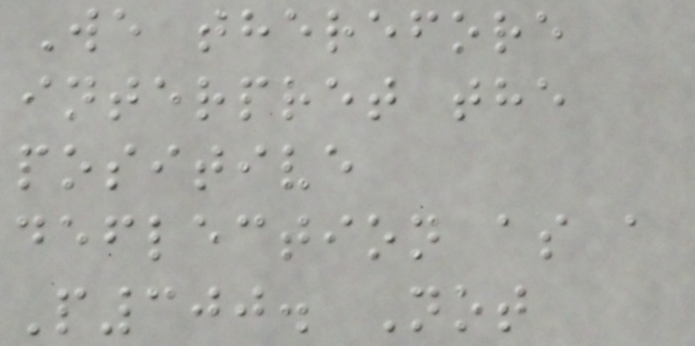We therefore
interpret the
positive
deflection as a
P300. Not
